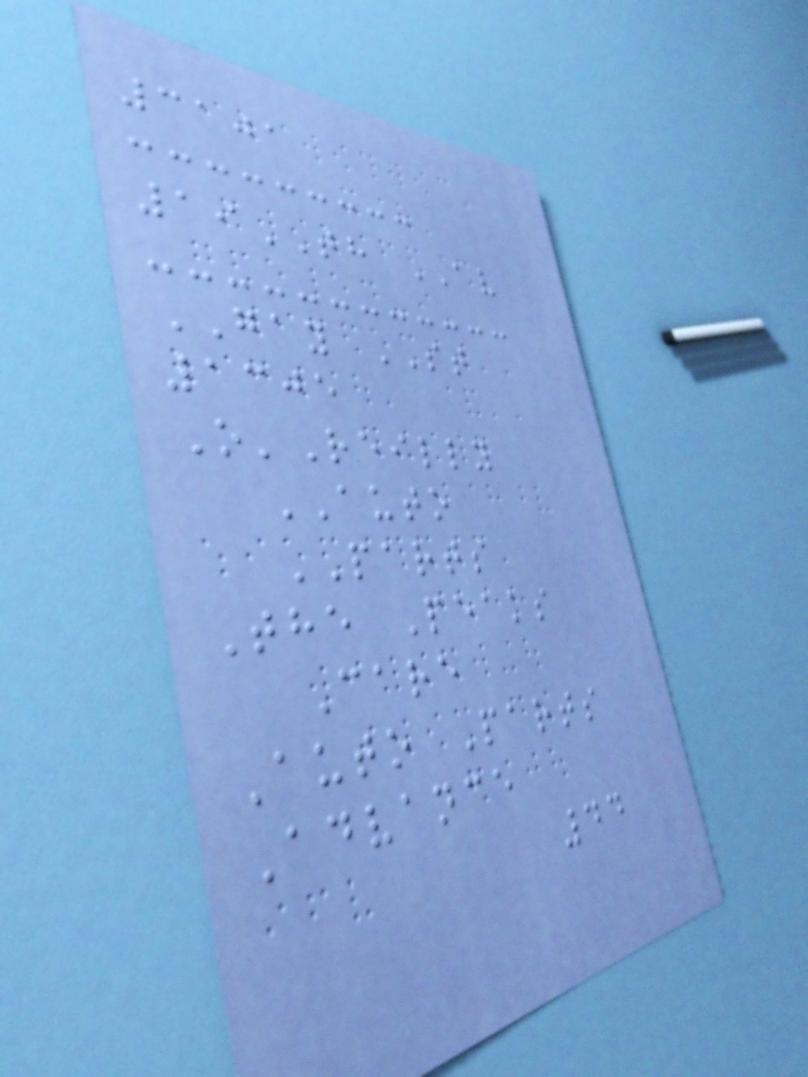3101
19TH AV
GAY ST
1305
O'Reilly
AUTO
PARTS
The Peaks
Care
Auto Parts
Advance
44
